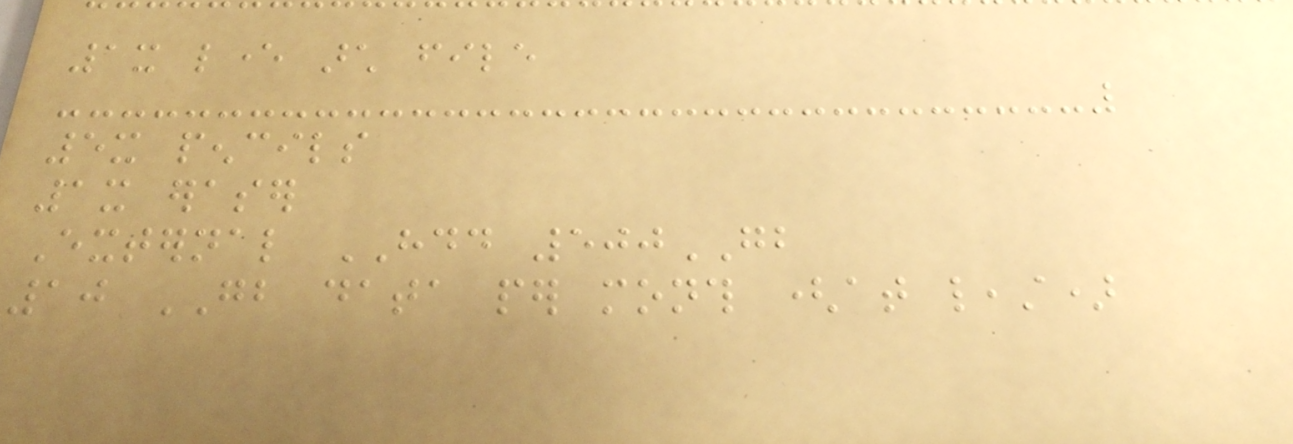1x lever arch file
5x pencils
1x eraser
External HDD 500GB
10 GB data per month (at least)
